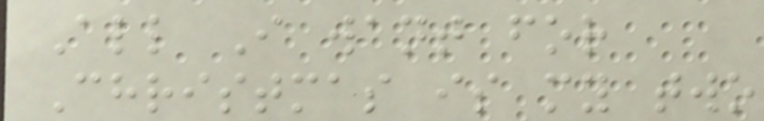All I want for
Christmas is my two
